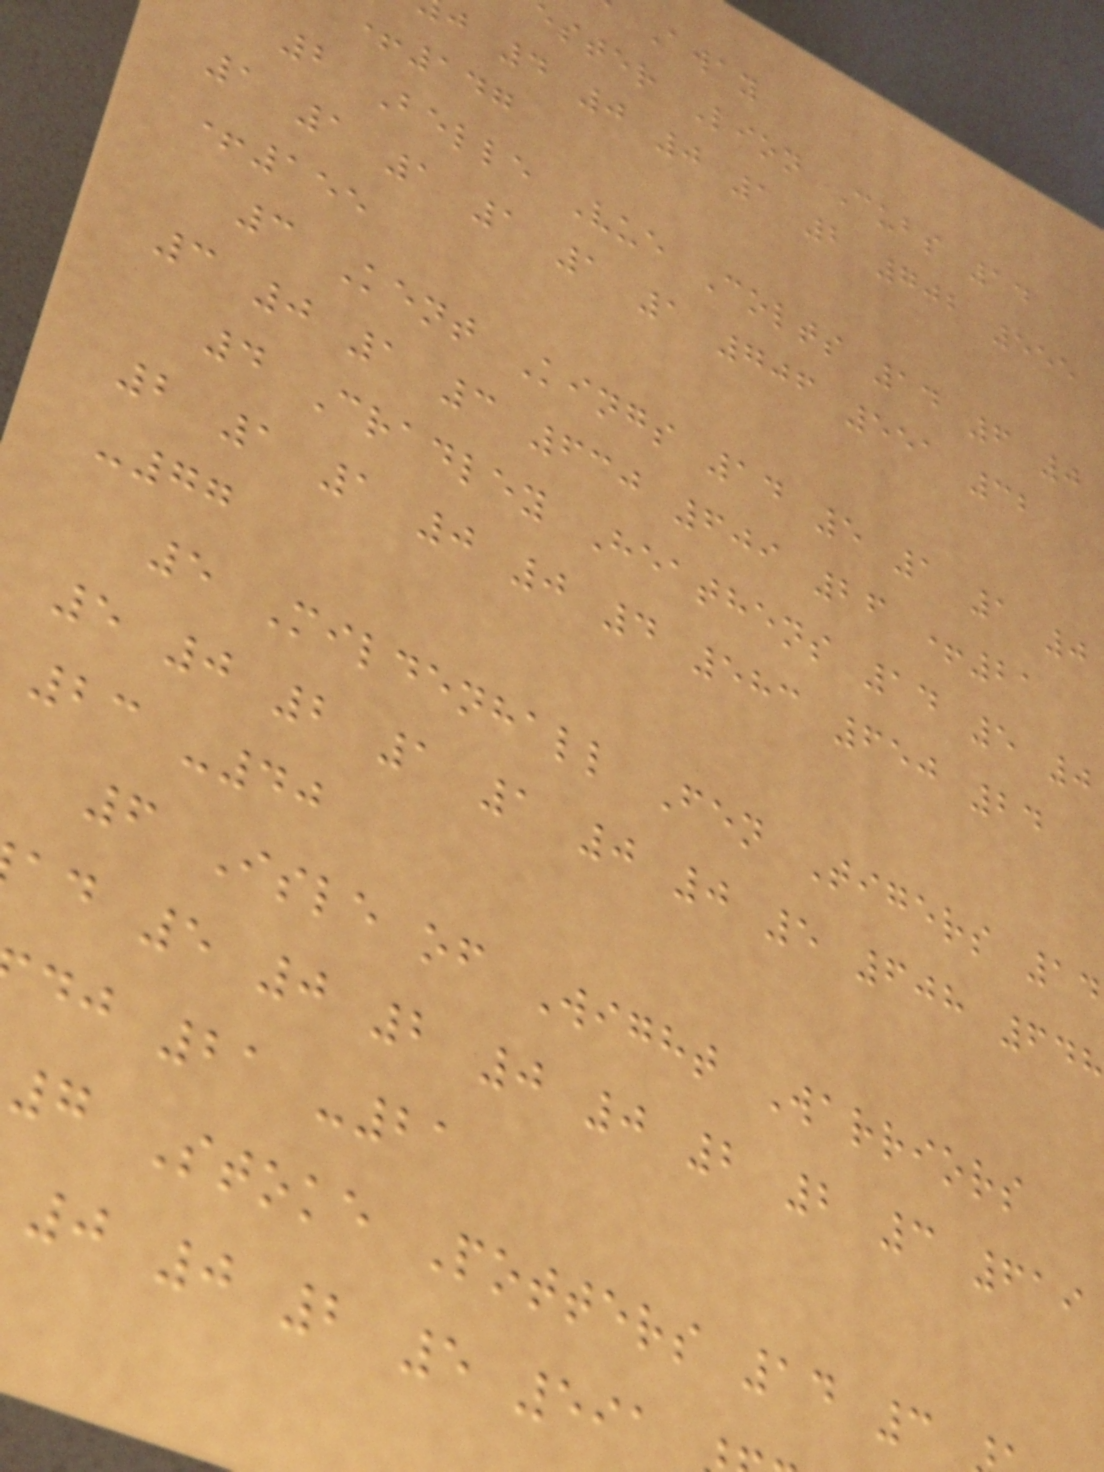Away
ester Lion Cubs 14
j 4 0 0 1 2 702 555
+147
2 Belle Vue Colts 14 6 0
1 1 1 1 1 1 706 551 32
+155
3 Kent Kings 14 5 1 1 0
3 0 1 3 630 609 26 +21
4 Cradley Heathens 14 5 0
2 1 1 0 0 4 583 650 24
-77
5 Mildenhall Fen Tigers 14
5 0 2 1 1 0 0 5 608 648
23 -40
6 Isle of Wight Warriors
ad 5 0 2 0 0 2 2 3 619
dj 21 -21
7 Stoke Potters 14 3
0 0 2 5 591
